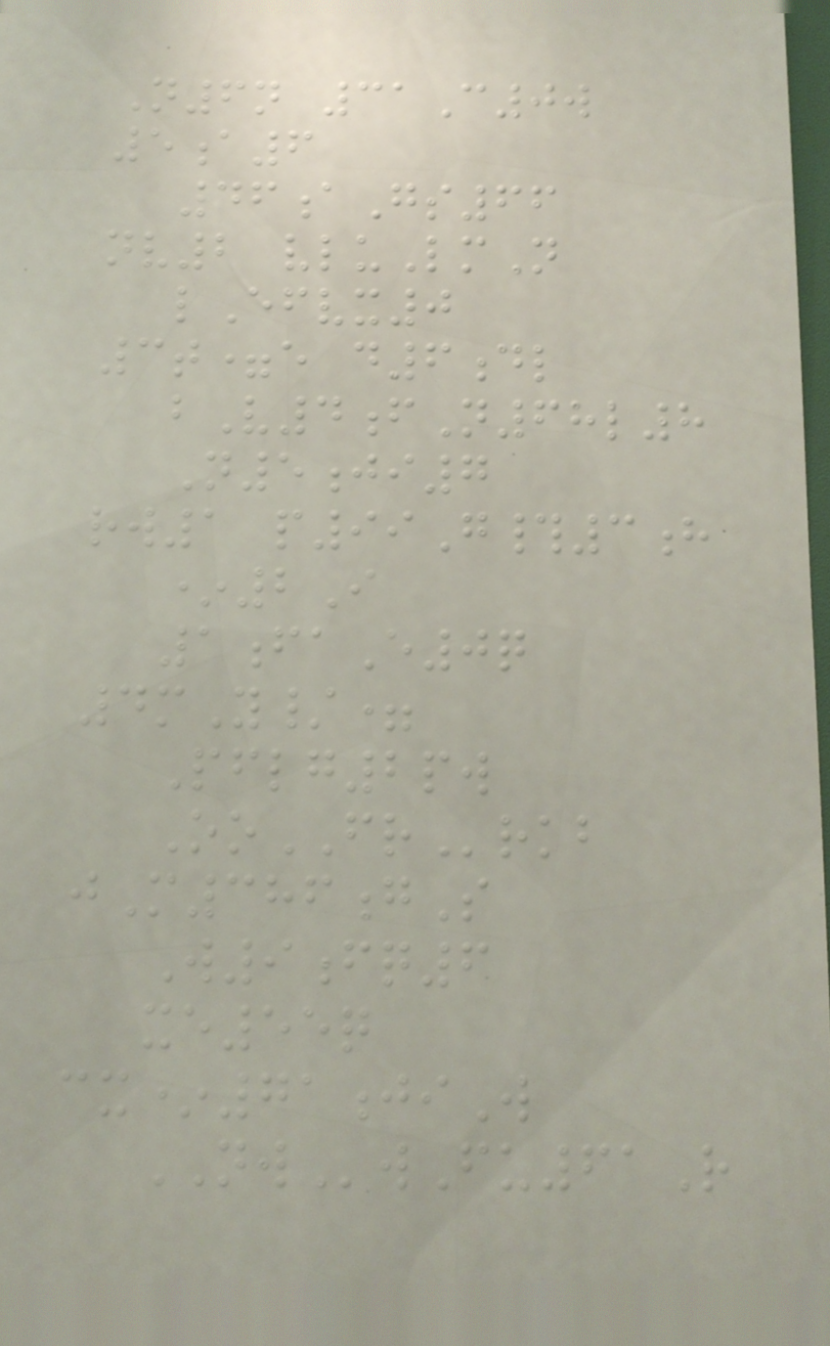N6n 31C0w
5a6
46aGs66
nv2 vluLmN
lEfvx0
3t=e d6dl
bV4fN68l8
N5ji7
rw1 p99G#3h
*2I
1faE0q
4mY/=
Pflg2pw
OoFRrkb
jM386gS
W9fq6
xe55q
cx*71jiW
NWwFu61R
